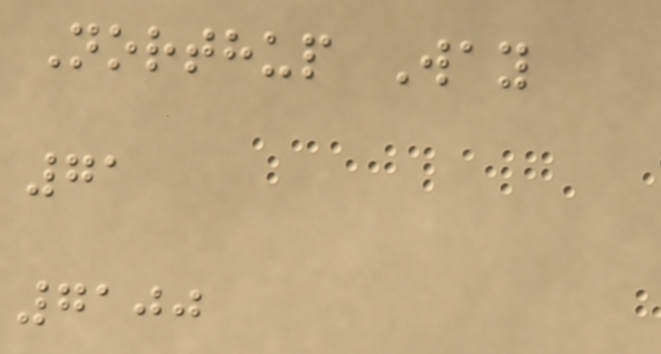Northup Way
71
7100
